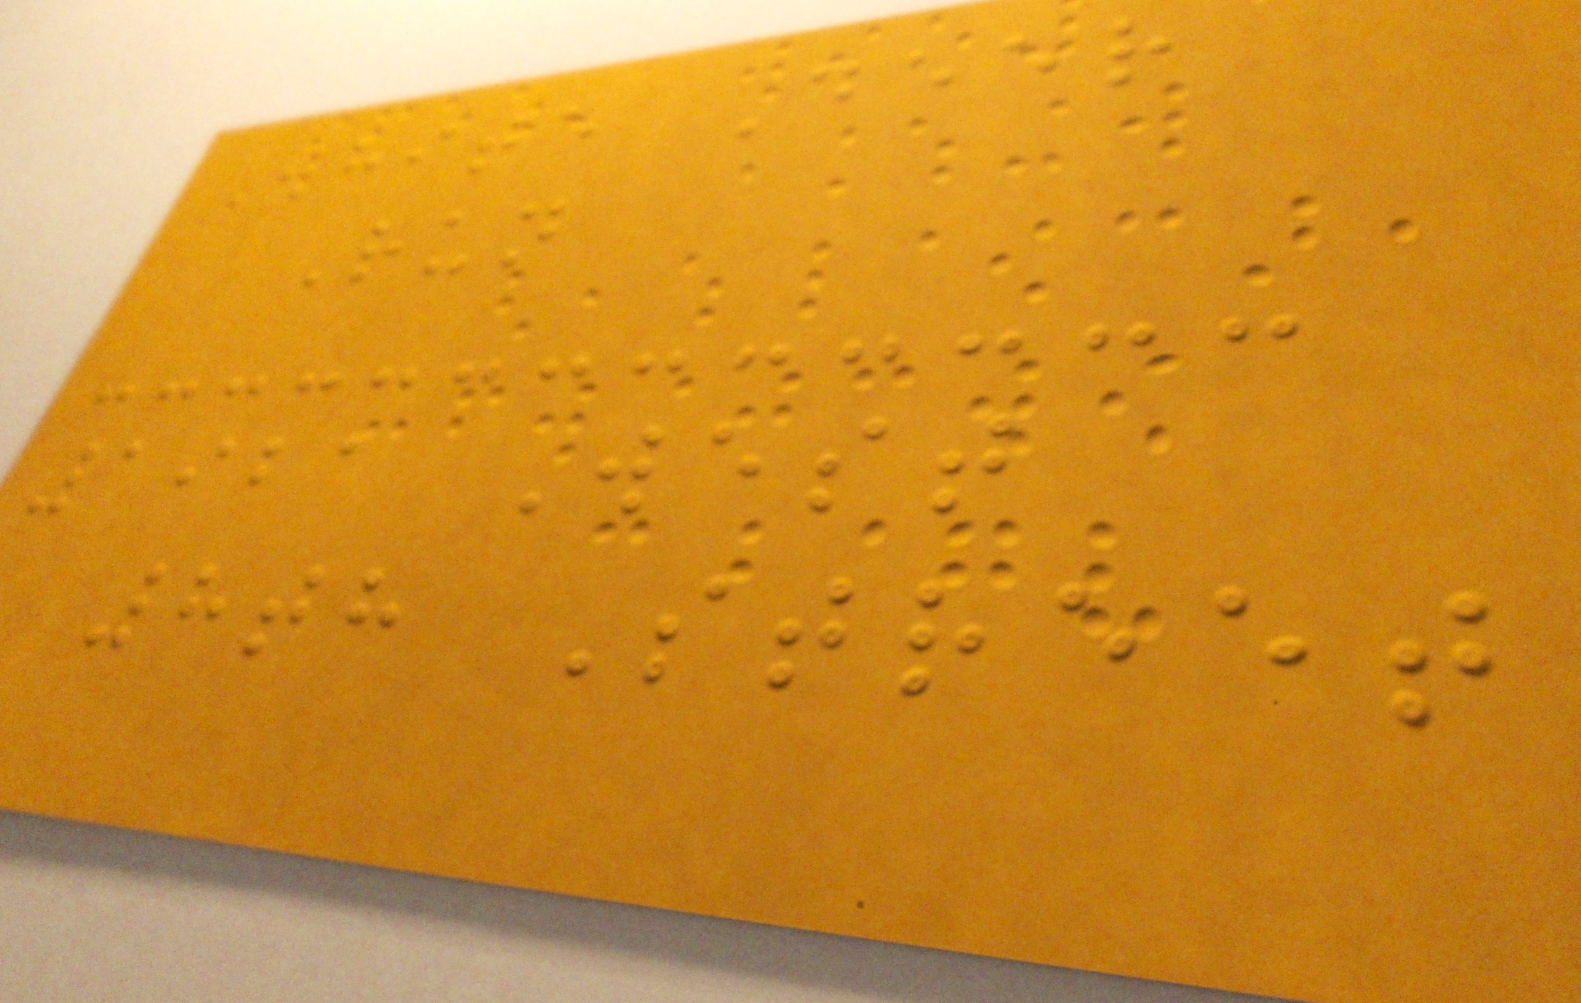White Deer
Run
1921 West
8th Street
